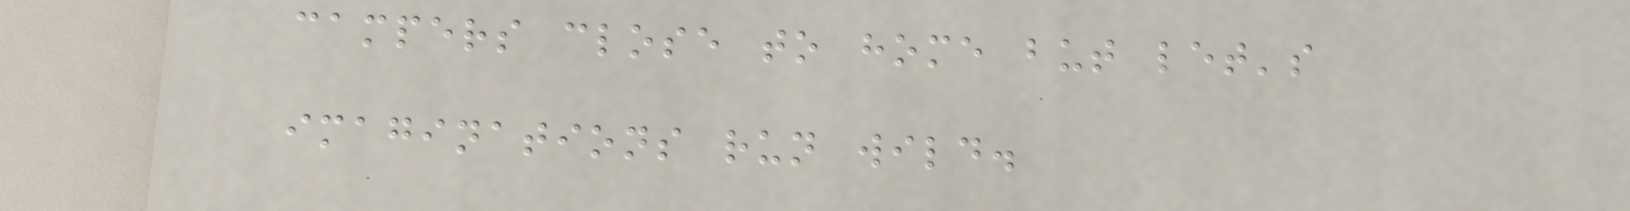campers close to home but let's
imaginations run wild.
